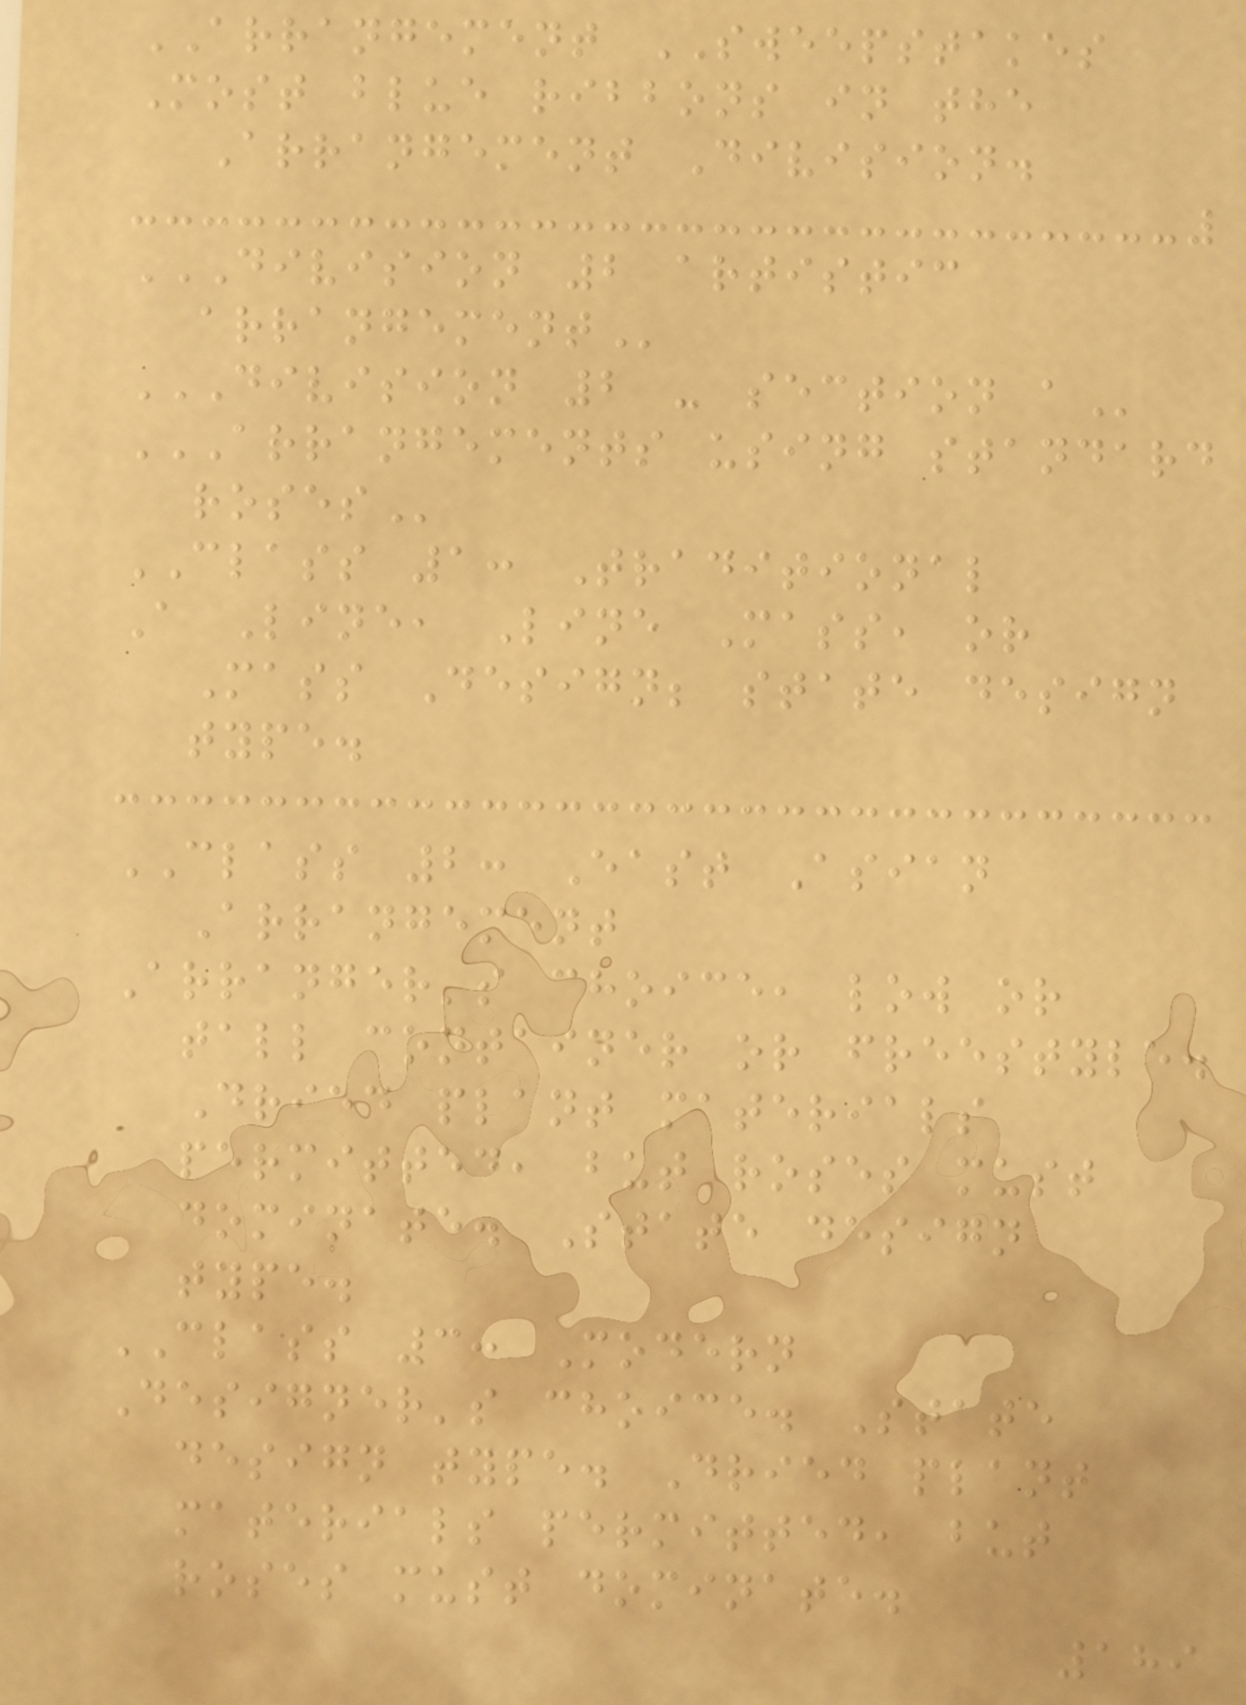ARRANGEMENT SWEEPSTAKES
Most blue ribbons in the
Arrangement Division.
DIVISION 2 ARTISTIC
ARRANGEMENT
DIVISION 2 - SECTION A
ARRANGEMENTS USING STANDARD
ROSES
CLASS 1: Traditional
A Line, Line Mass, or
Mass Design; state design
type.
CLASS 2: East Asian
Arrangement
Arranger's choice, low or
tall container or freestyle.
Dried plant materials
permitted, but roses must
dominate. State design
type.
CLASS 3: Modern
Designer's choice. State
design type. Dried plant
materials permitted, but
roses must dominate.
189
